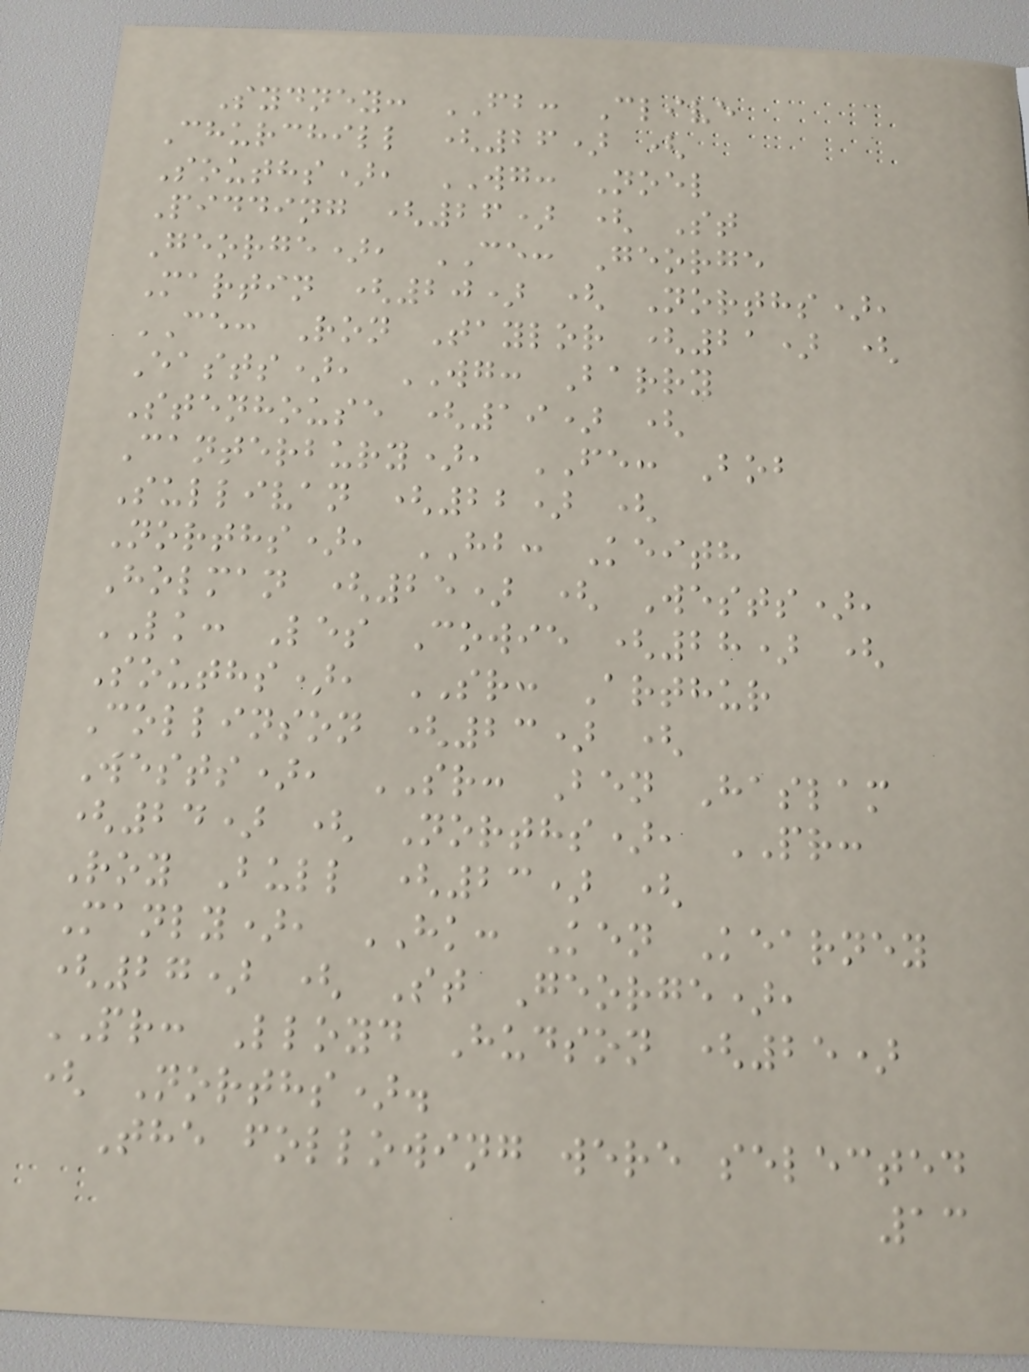Sydney: FB: Clive
Churchill (26) (
Souths), WG: Noel
Pidding (26) ( St
George), CE: George
Martin (20) ( Norths),
CE: Ron Taylor (21) (
Easts), WG: Barry
Stenhouse (19) (
Canterbury), FE: Bob
Sullivan (22) (
Norths), HB: Keith
Holman (25) ( Wests),
LK: Les Cowie (28) (
Souths), SR: Arthur
Collinson (23) (
Wests), SR: Ben Haslam
(24) ( Norths), PR:
Roy Bull (23) (
Manly), HK: Ken Kearney
(27) ( St George),
PR: Lloyd Hudson (25)
( Norths).
The following were selected
13
